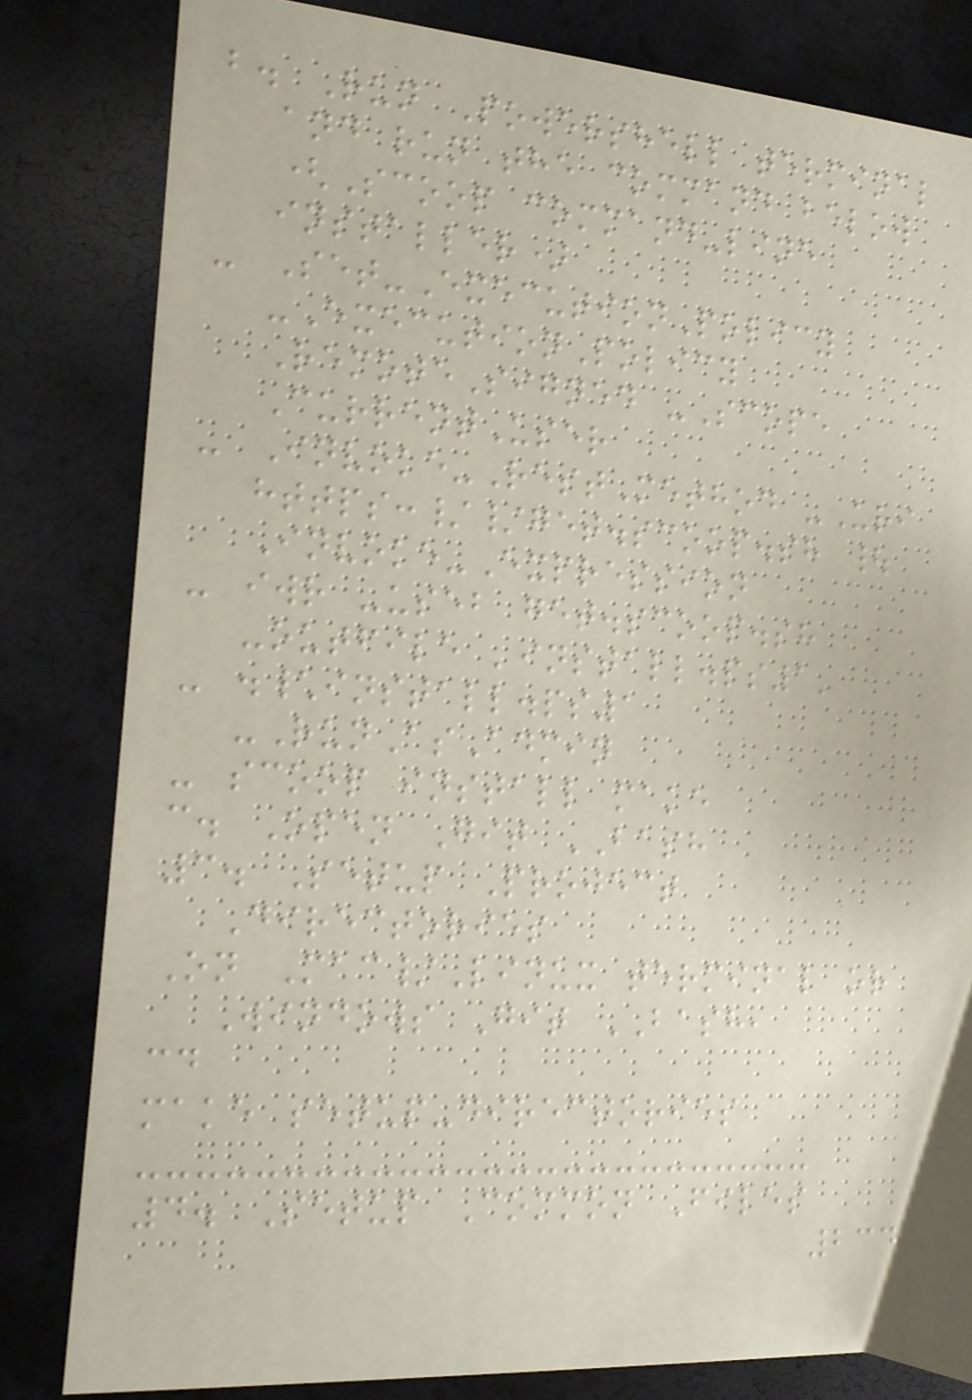b. Run Powershell terminal
and run the command below
(Scoop command-line
installer)
- Set-ExecutionPolicy
-ExecutionPolicy
RemoteSigned -Scope
CurrentUser
- Invoke-RestMethod -Uri
https://get.scoop.sh |
Invoke-Expression
- iwr -useb get.scoop.sh
-outfile 'install.ps1'
- .\install.ps1
-RunAsAdmin
- scoop install make
c. Open Git BASH
3. Setup Project
Directories
On Mac/Linux terminal or
Windows Git BASH,
cd
make setup-directories
4. Setup Common Files
234
